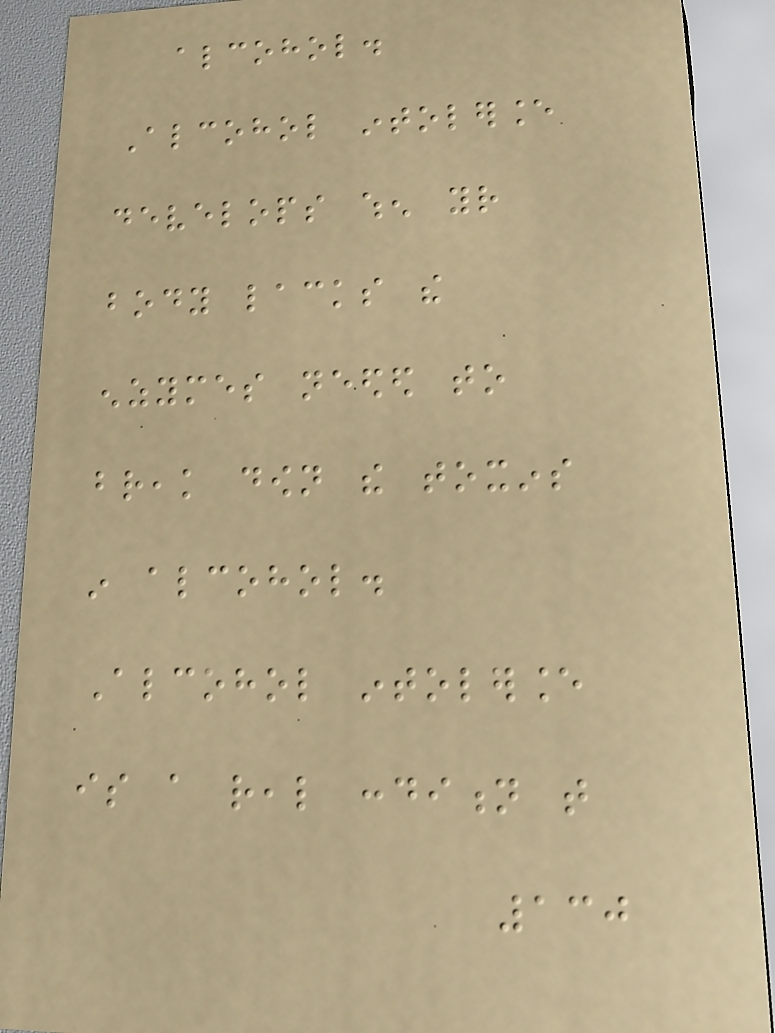alcohol.
Alcohol intolerance
develops when your
body lacks the
enzymes needed to
break down the toxins
in alcohol.
Alcohol intolerance
is a real condition that
130
